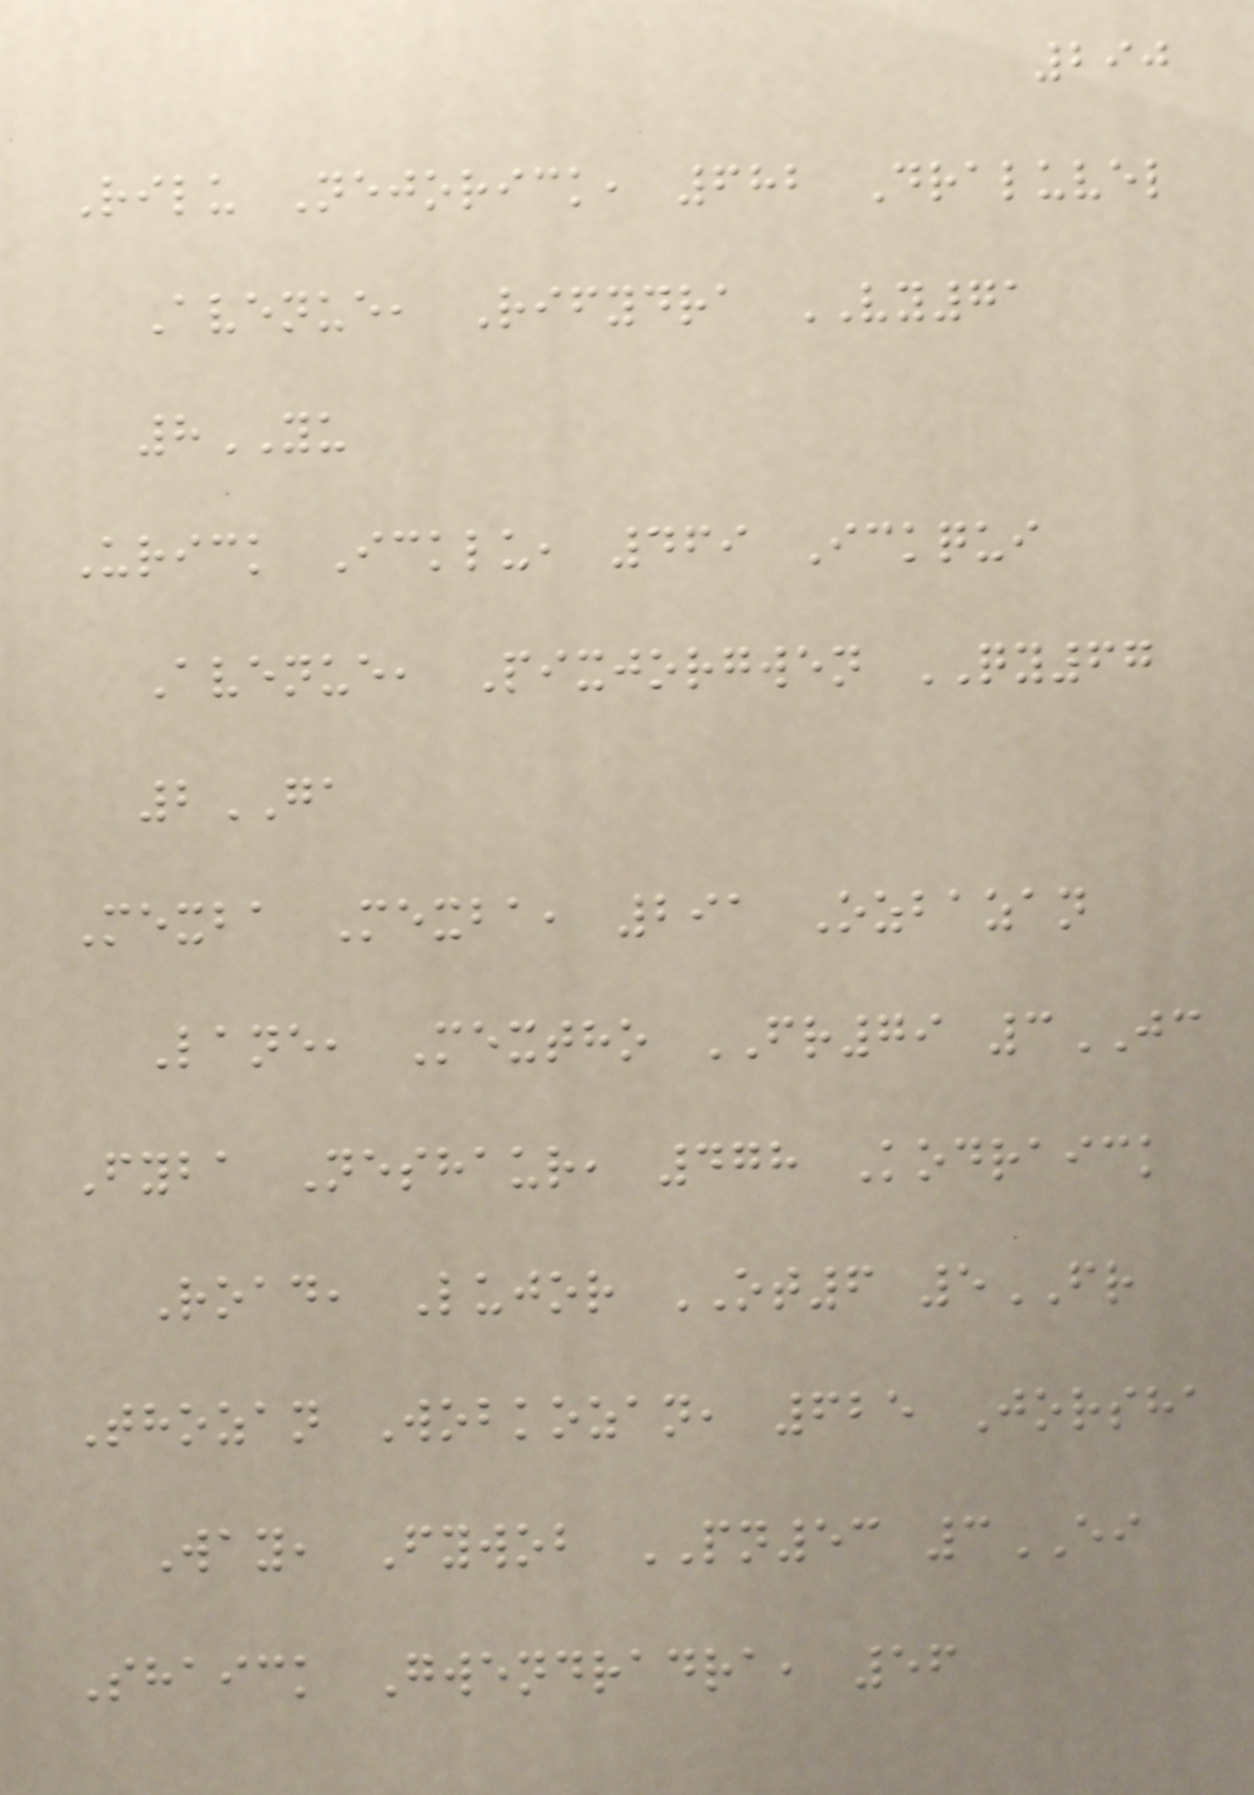290
Rilu Nejorick, 682 Draluvel
Avenue, Rifydra VY71
8YU
Urick Icklu, 469 Ickqui
Avenue, Pixjorgwen QY67
2GA
Mexba Mexba, 291 Ozbazan
Lane, Mextho FR79 3JC
Fyba Neshaur, 478 Kodraick
Road, Lujor OT6 5FR
Thozan Wobkozan, 625 Jorsha
Way, Fywob PN53 3EI
Shaick Gwendradra, 56
